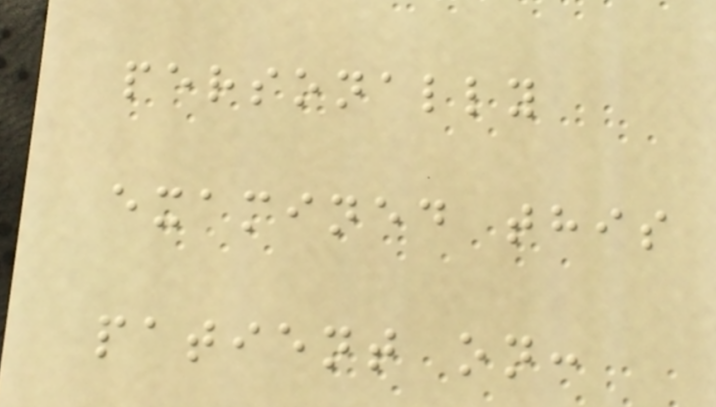personally
examined this
patient on:
